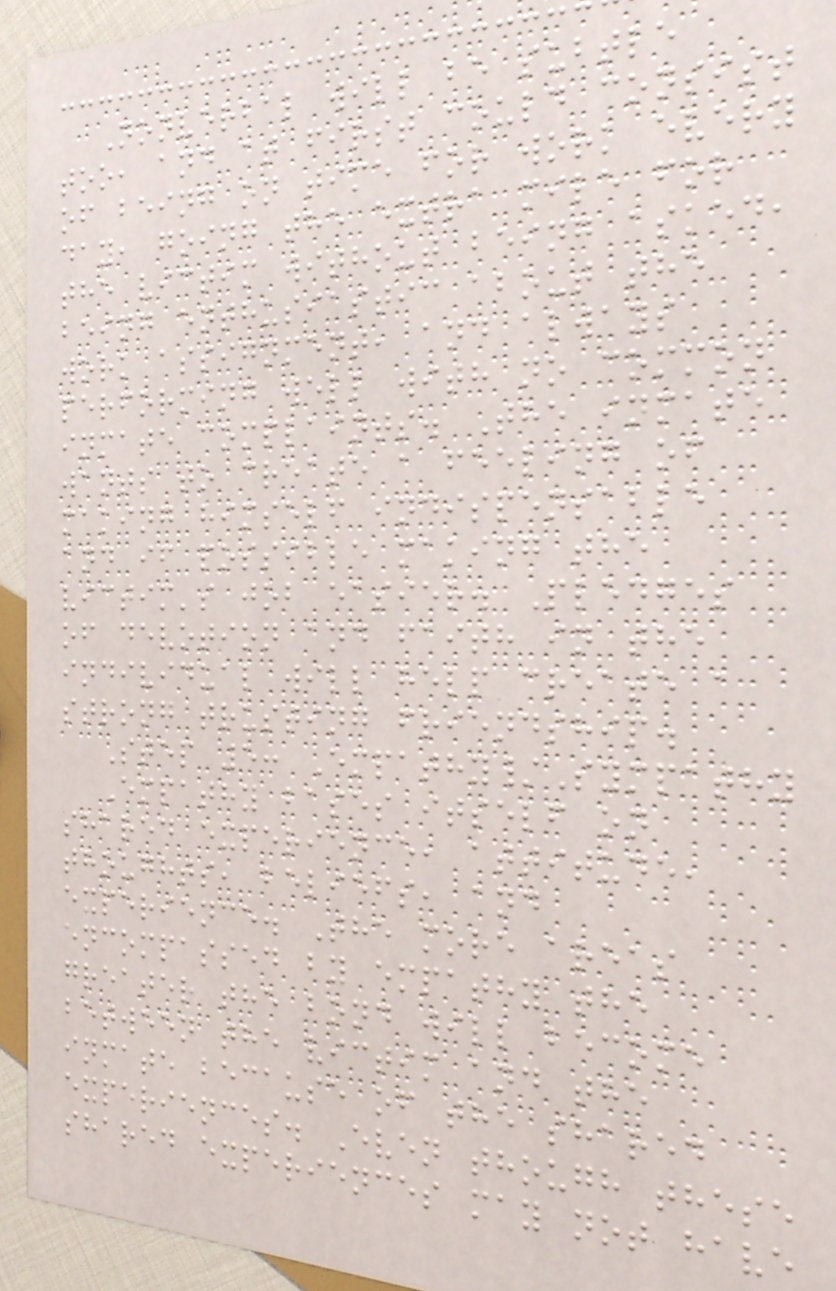Nonverbal will be subtle
too, and at first could consist
of being on time for work every
day, going the extra mile for
the victim without being asked,
being enthusiastic about the
work assignment, and always
performing well with no common
inmate complaints. The inmate
wants to create a feeling of
making himself indispensable
and if possible making the
victim's job easier. Pledges
of devotion and faith in the
individual will help create a
strong trusting friendship.
Step 5: Empathy/Sympathy
Empathy bases itself on
shared experience, attitude,
thoughts, beliefs, and
experience. The more areas
encompassed by empathy the
greater the bond will become
between the victim and the
inmate because of the shared
experiences. Even though these
shared experiences may not have
